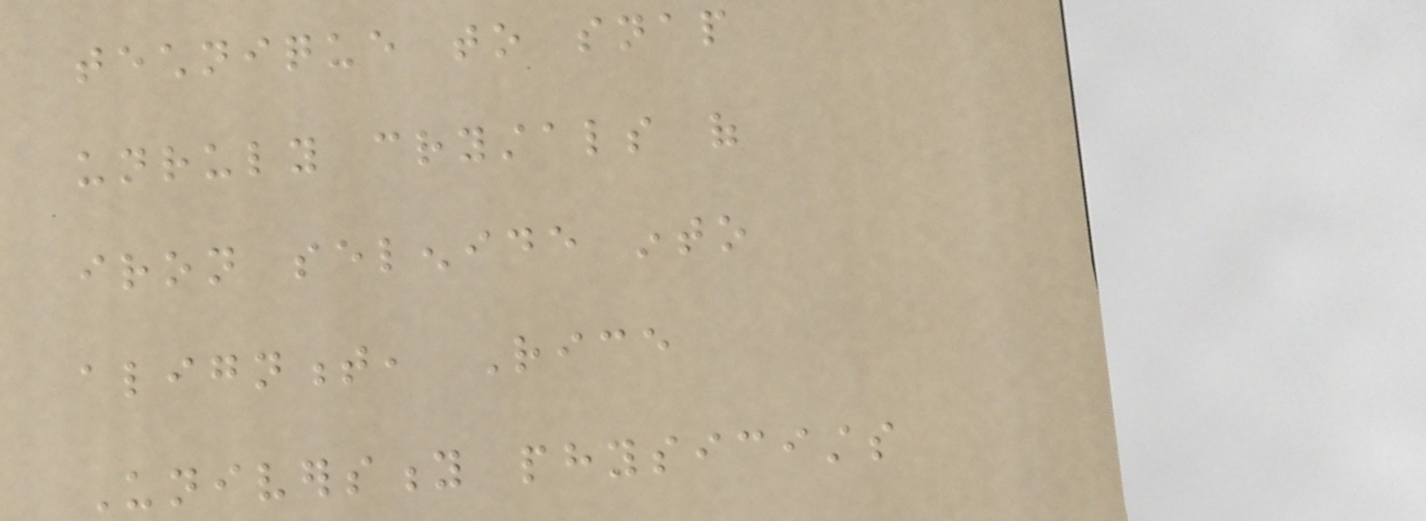technique to snap
unruly crystals of
iron selenide into
alignment, Rice
University physicists
